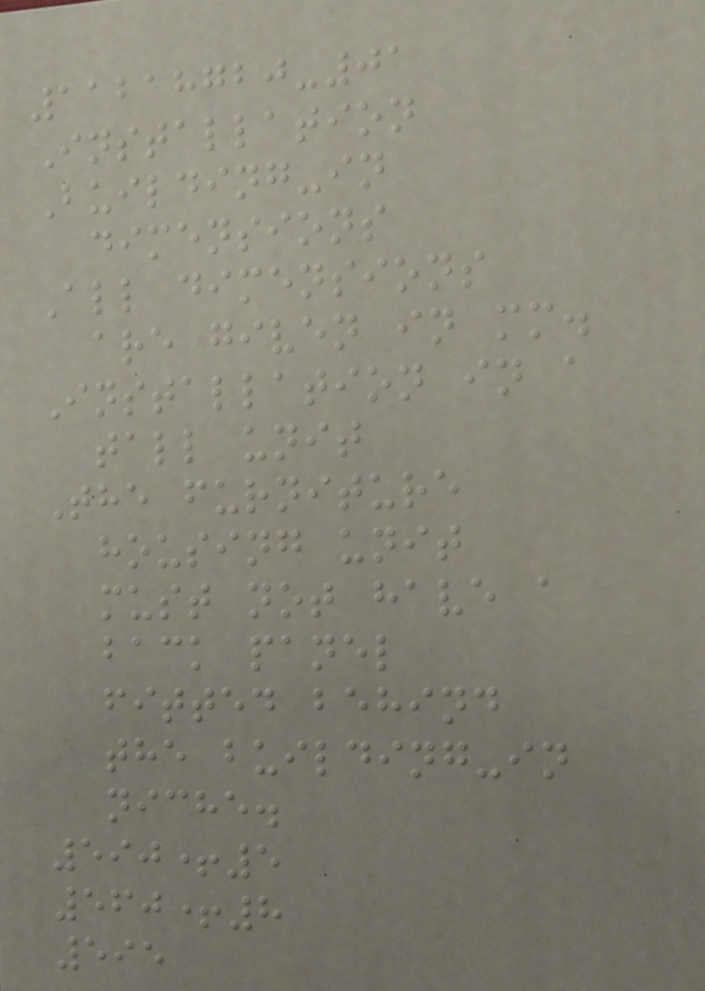11218720-01
Installation
Building-in
dimensions
All dimensions
are given in mm.
Installation in a
tall unit
The furniture
housing unit
must not have a
back panel
fitted behind
the building-in
niche.
590+5
560+8
595
